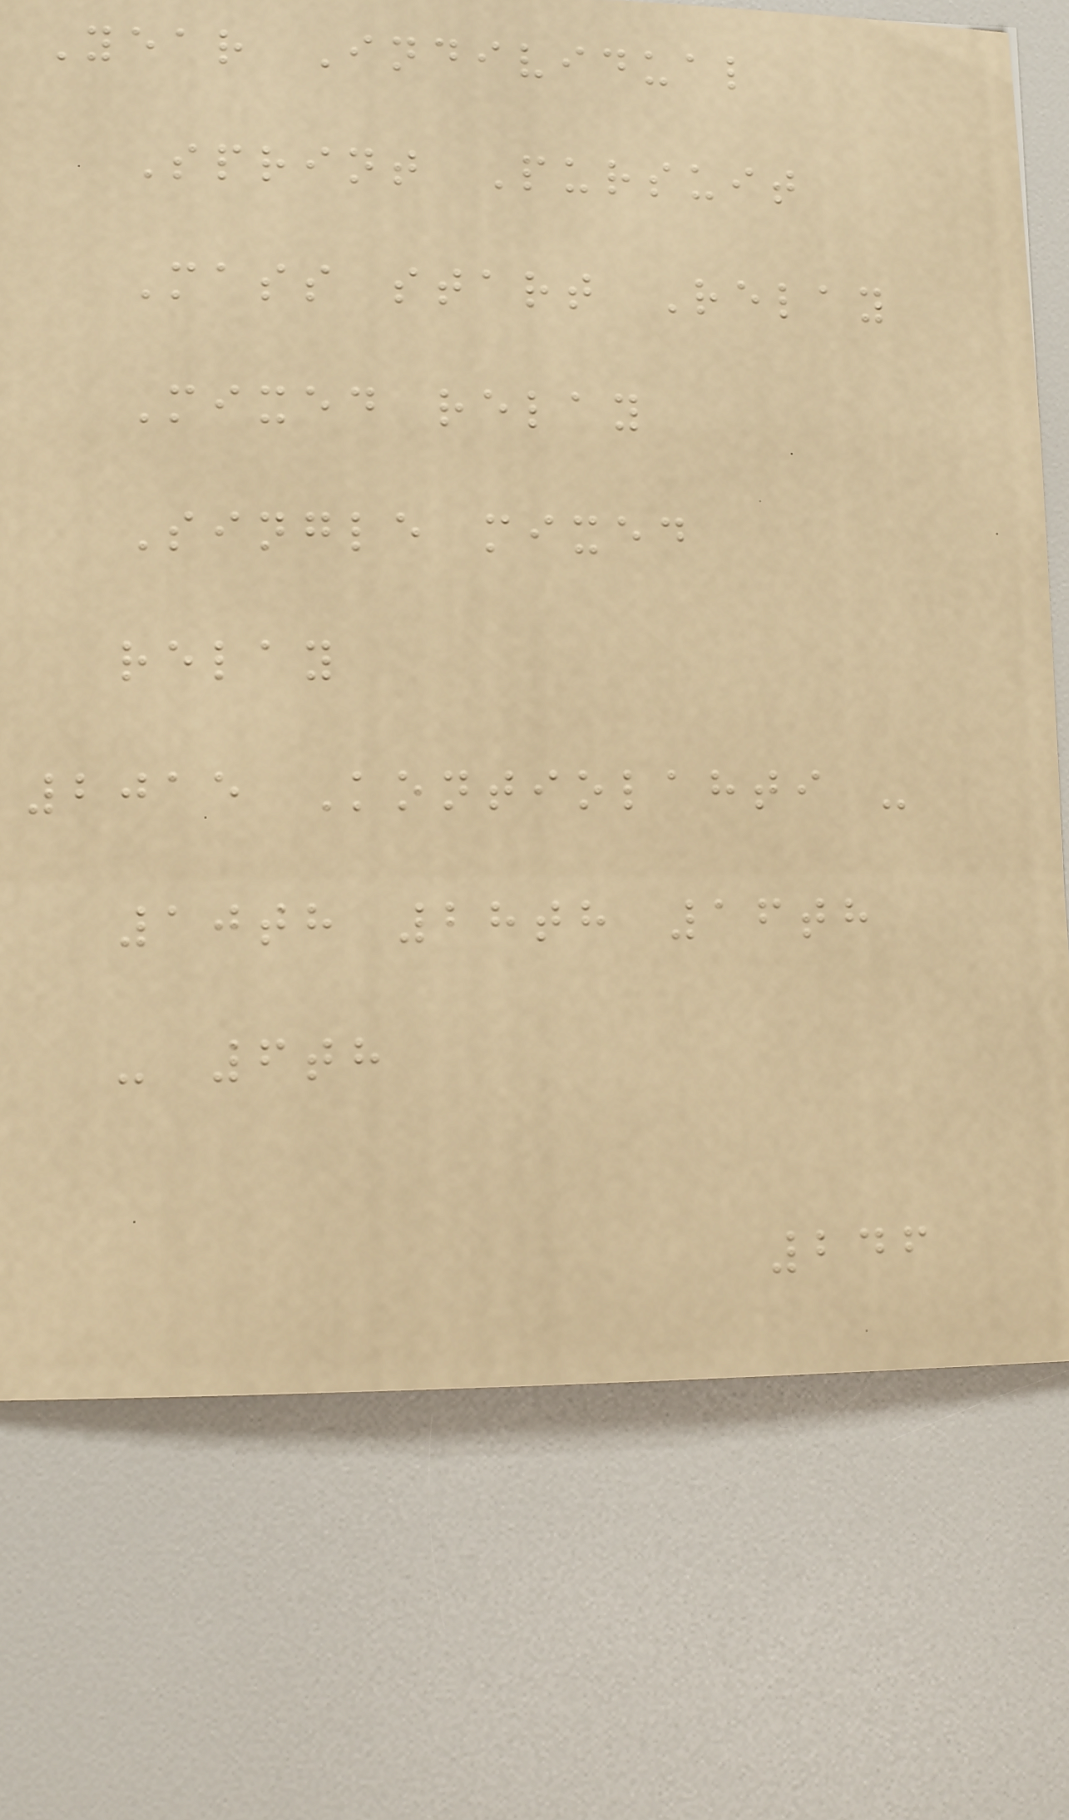Year Individual
Sprint Pursuit
Mass start Relay
Mixed relay
Single mixed
relay
2015 Kontiolahti -
10th 28th 16th
- 6th
246
